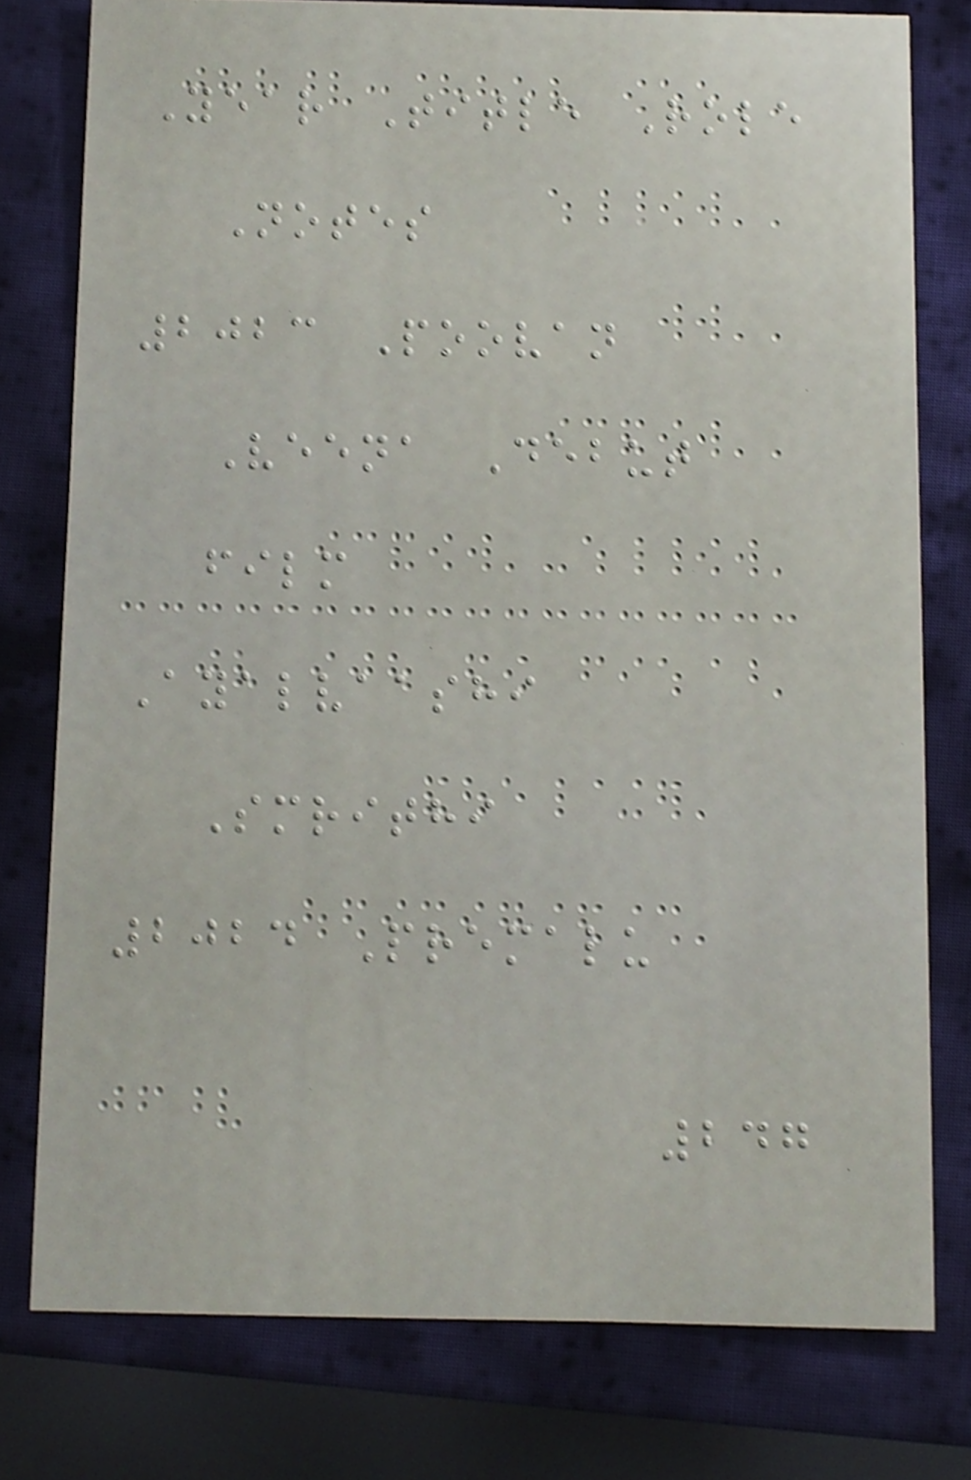Year Title Role
Notes
2023 Poovan
Veena Debut
film
Ayalvaashi
Smrithi
2024 Premalu
247
